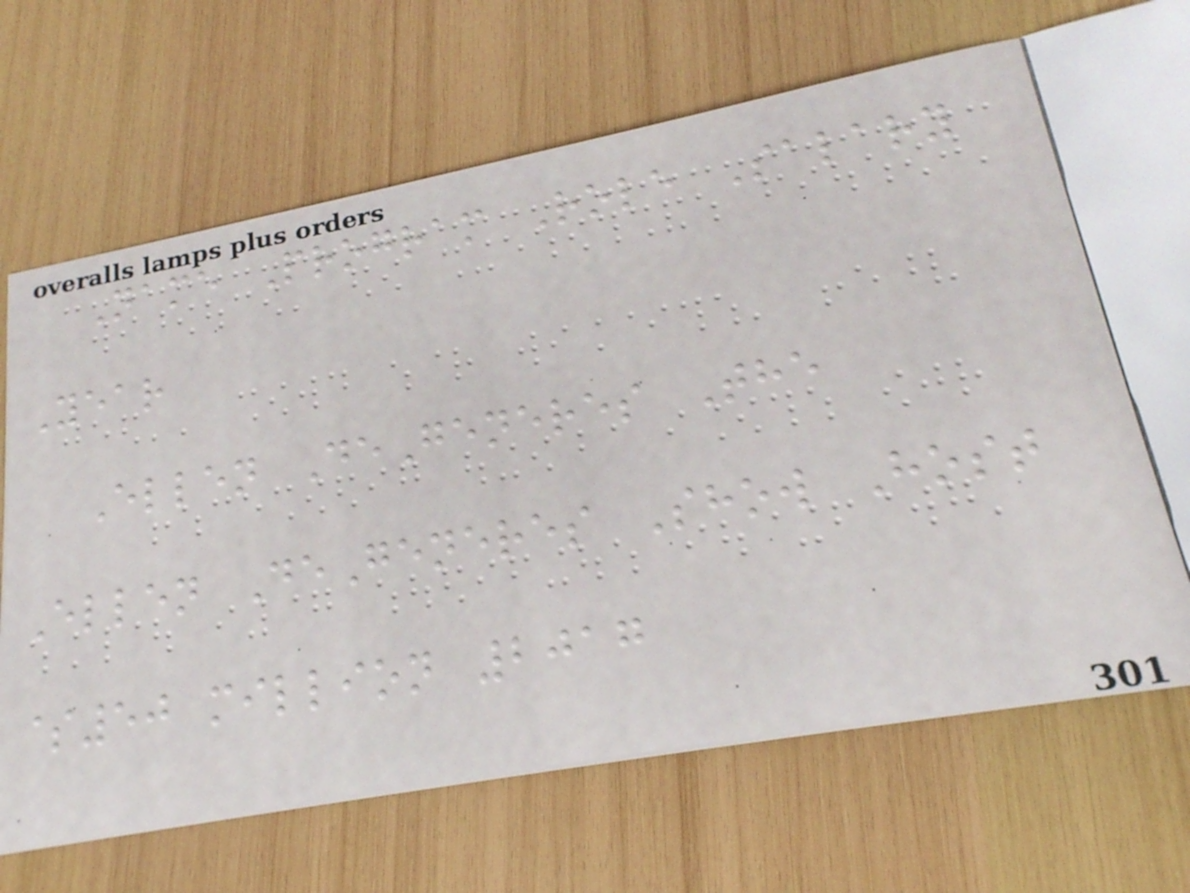Name Program Role Salary
Year
Ellen DeGeneres The
Ellen DeGeneres Show Host
$50 million 2017
